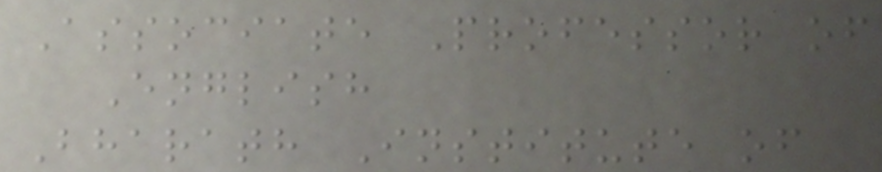Associate Professor of
English
Bharath Institute of
